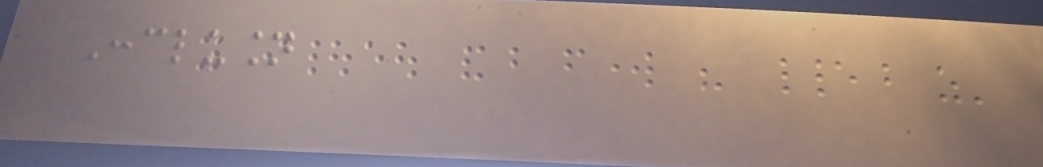Conclusion
